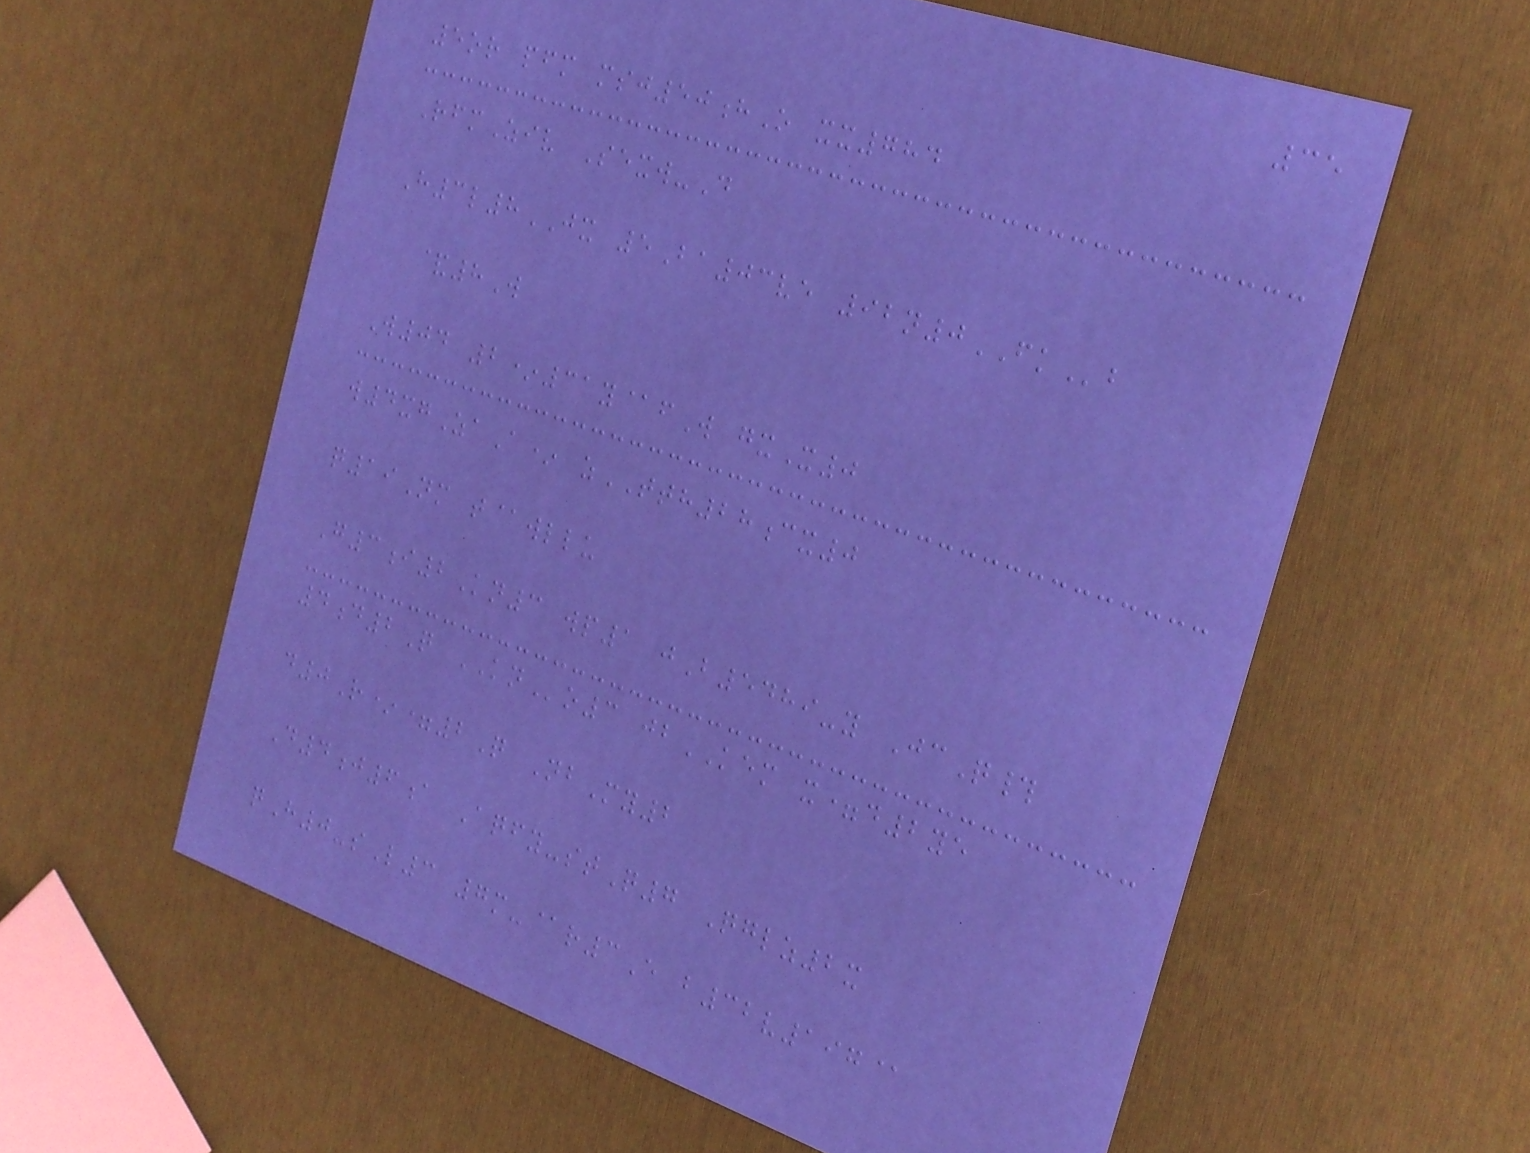35
5or pfm msj50hO xx784
RfmZiv Sexw-D
H3l8JX 5Ba03ve 92n0FKb
&8W
W04 2*31y@fW gxX0
w4xgZaA* zTTH28cx0
q19Nm t@wllu
G3i2Kn3 wp1 jB5489-y JcQ#
4d2Q KNo3 jbKEM x=d2ye
d0R*=2Q NbMy2
D4j6a Aqfy-stQ7 Qglz2x
qH0-sL3 7m-@r3E b32v197@
